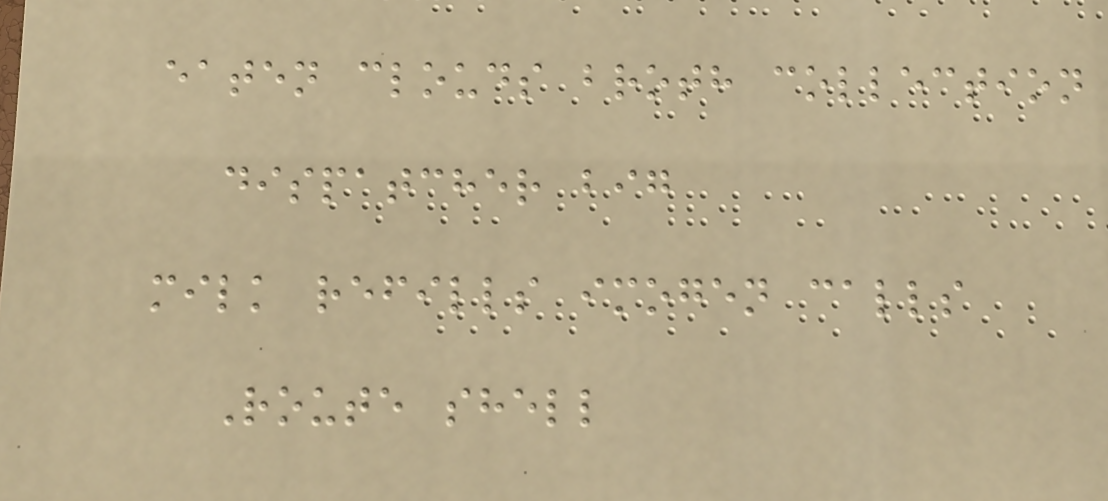eaten clouds broth collection
dispatcher big
milk refills imogen calls
Route shell
